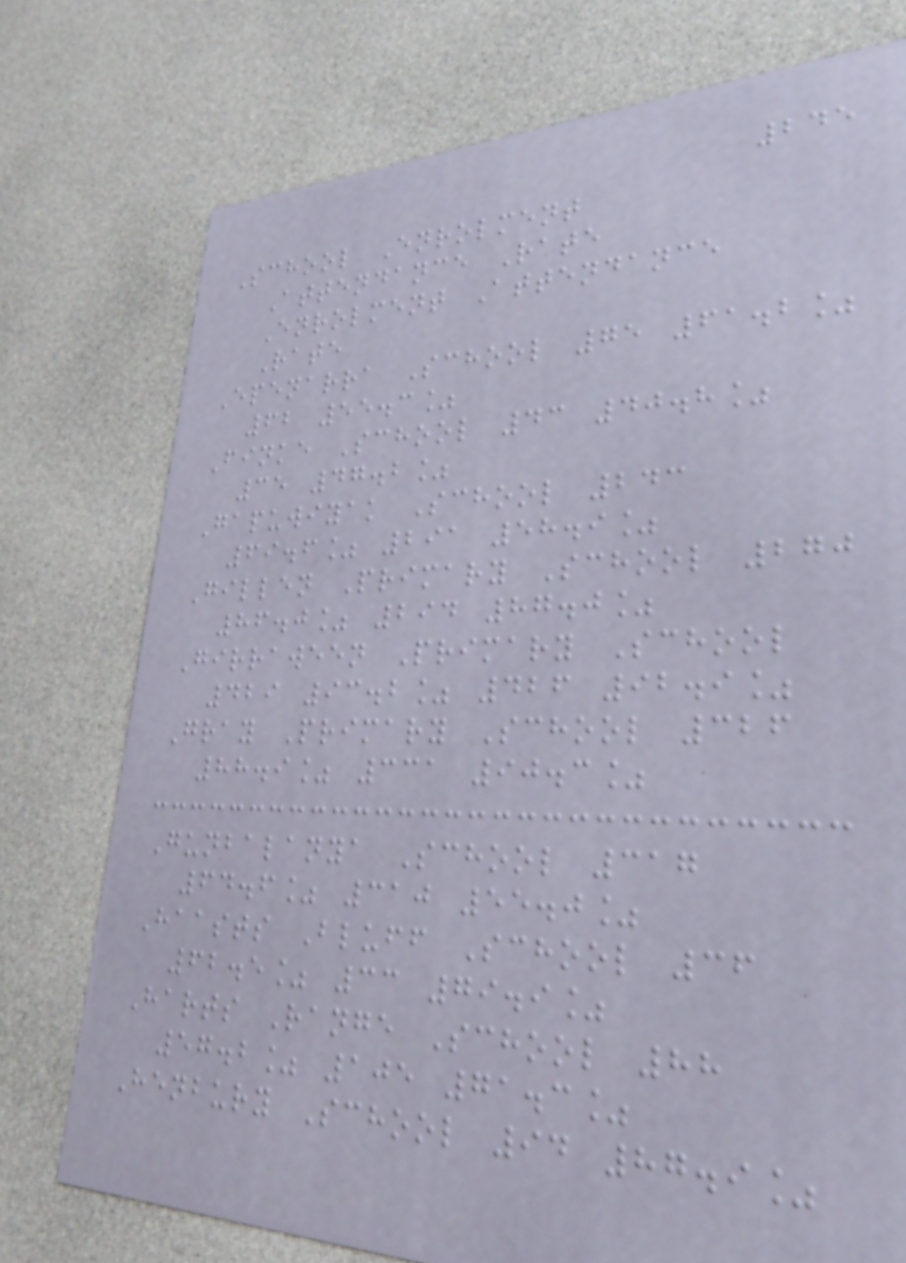245
School Enrolment
Attendance Rate
Enrolment Attendance
Rate
Epenarra School 75 61.2%
62 55.3%
Finke School 43 40.8%
35 47.2%
Gapuwiyak School 243
69.6% 291 58.9%
Gillen Primary School 270
86.0% 294 87.0%
Girraween Primary School
429 93.2% 426 92.9%
Gray Primary School 326
88.9% 331 90.3%
Gunbalanya School 317
64.6% 310 55.0%
Haasts Bluff School 36
62.5% 33 79.9%
Harts Range School 88
57.2% 105 71.3%
Henbury School 94 87.9%
